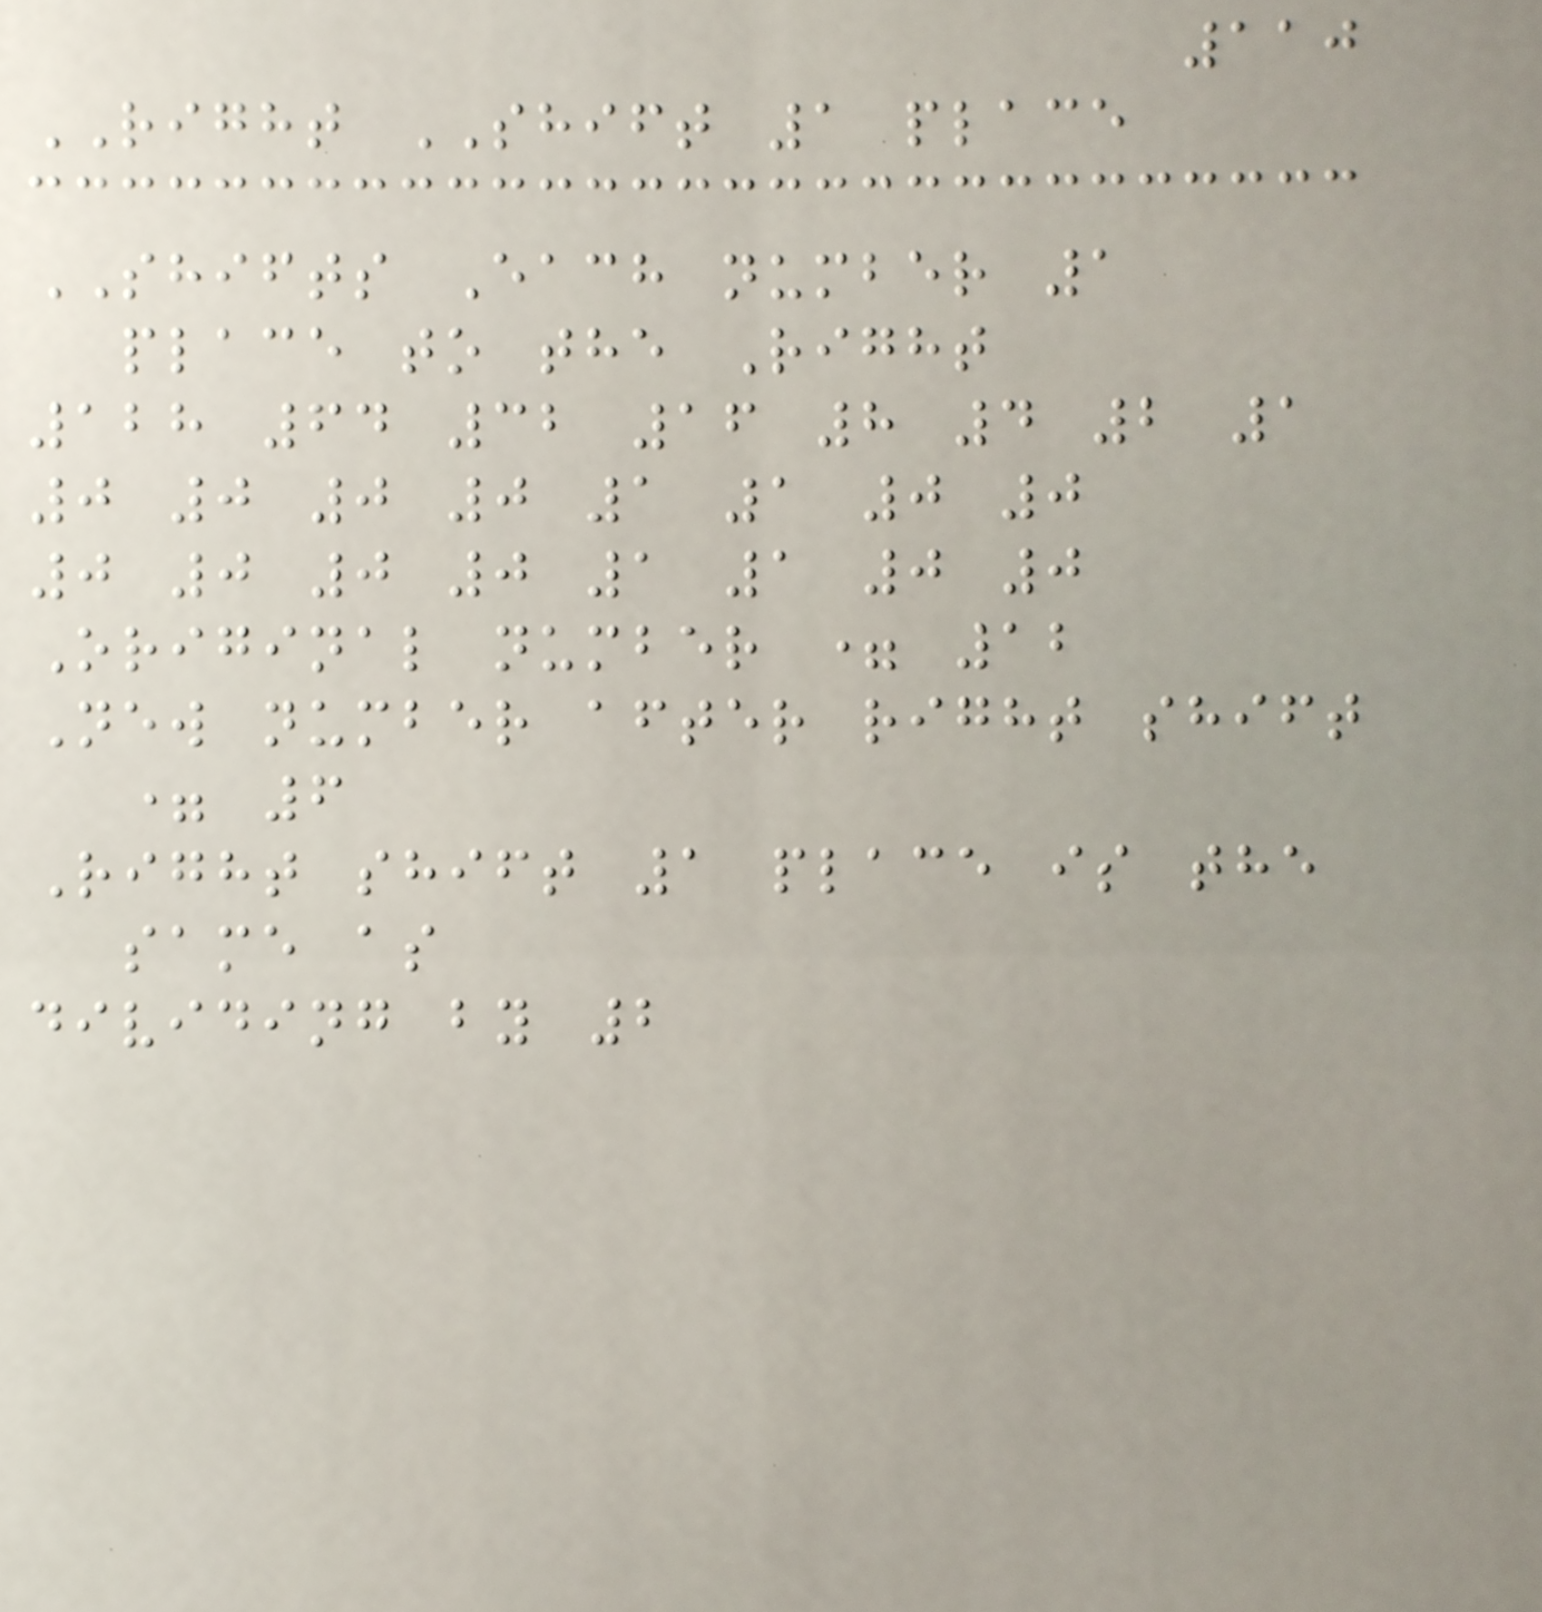110
RIGHT SHIFT 1 place
SHIFTS Each number 1
place to the Right
128 64 32 16 8 4 2 1
0 0 0 0 1 1 0 0
0 0 0 0 1 1 0 0
Original number = 12
New number after right shift
= 6
Right shift 1 place is the
same as
dividing by 2
